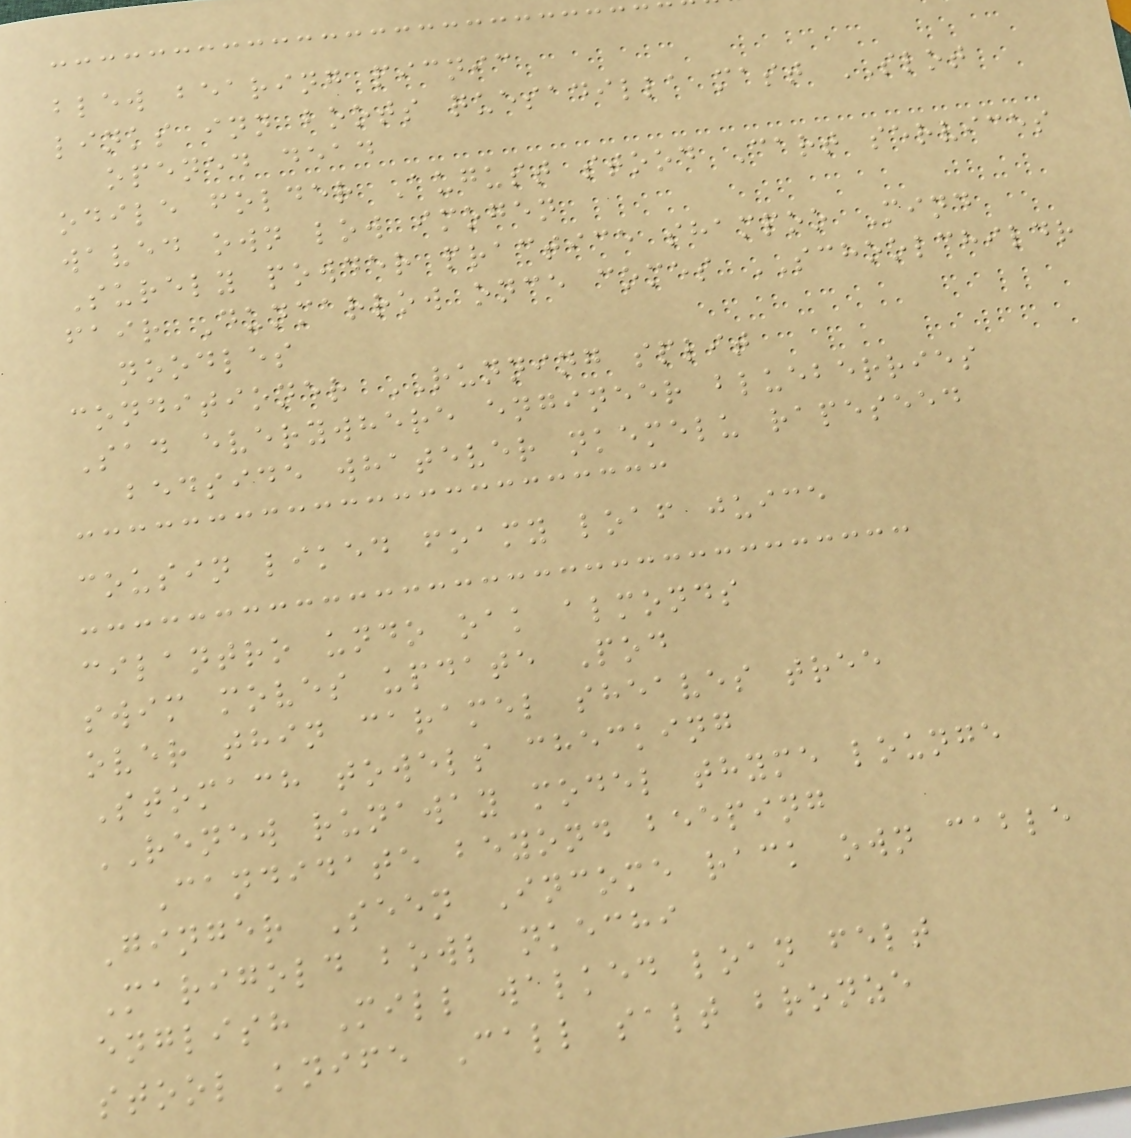blew bearing picnic
links inn boots quesadilla mast SLOT
opened dead
odile folder August stood Cart services
waved own low imogen
Surely powder practice shampoo Mind
fair Dunmarrow once comes SCHOOLCHILDR
noodles
conditioner RUNNING split
Sad everywhere engineer blueberries
bedside whatever nkemelu rapeseed
cousin liked foamy loaf juice
cilantro undo oak almonds
swim moves update Pod
over thin caramel sheaves tree
Stomach towels checking
RENEW runaway model thyme lounge
Candidate beyond beeping
Ginger Seen Income rack own cable
Marigold bowl nkechi
english Mill walked loan felt
stool knife Call salt bronze
